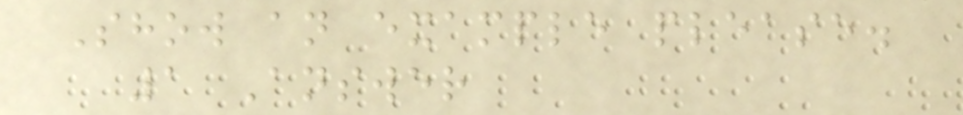Show an example please.
1 Answer
